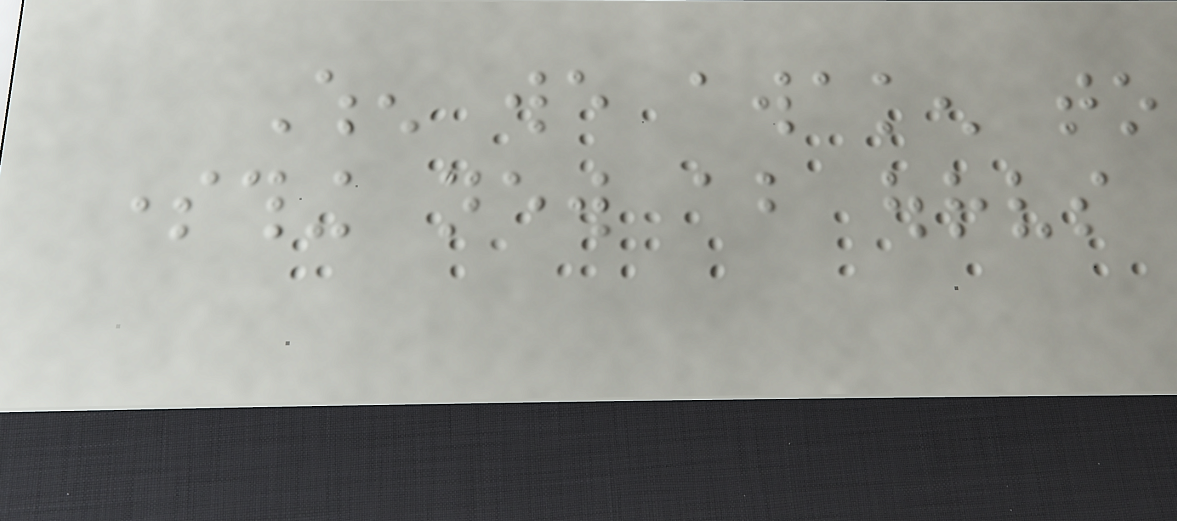When we awaken to
something new about ourselves
